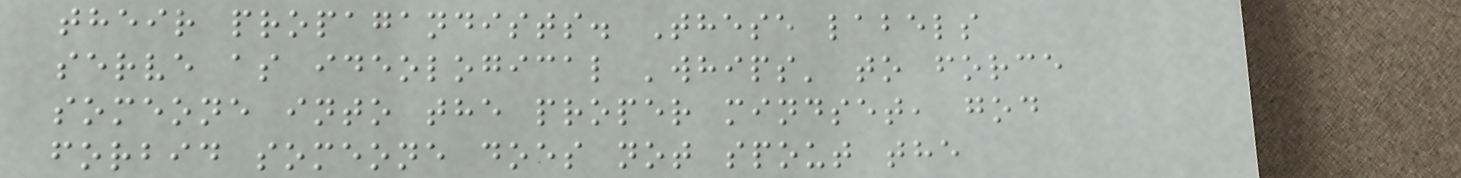their propagandists. These labels
serve as ideological 'whips' to force
someone into the proper mindset, god
forbid someone does not spout the
